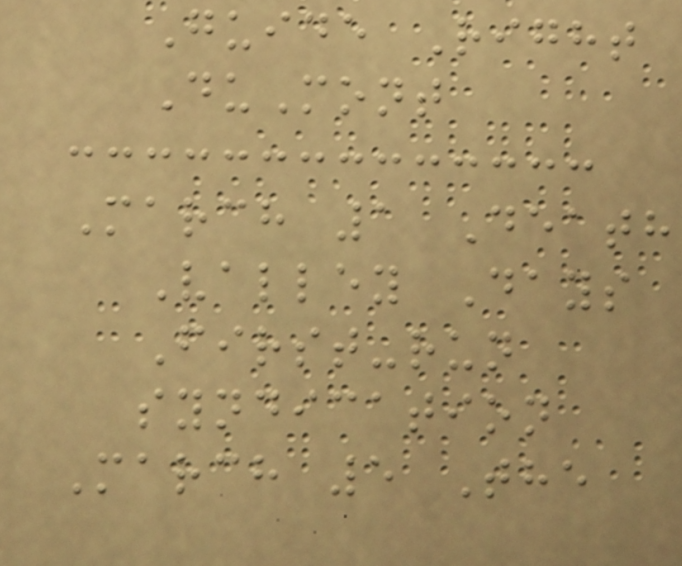Guide Right
DuMont
March 1 Death
Valley Days
First-run
syndication
March 5 The
